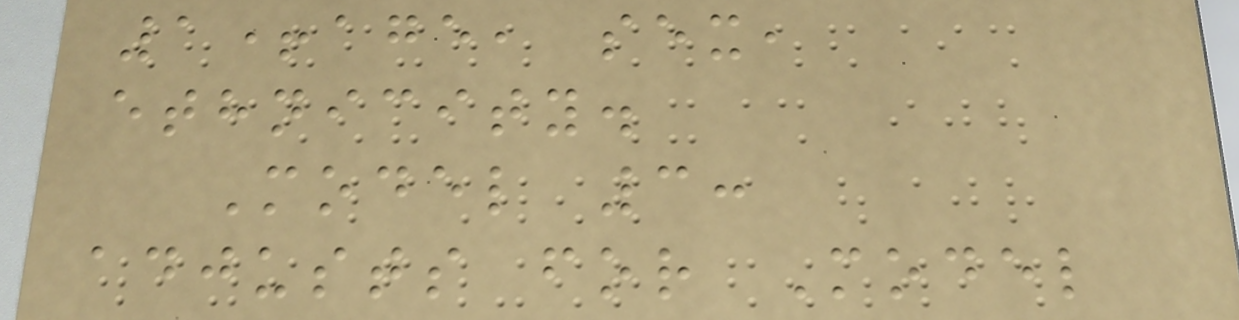1+age, sex,
ethnicity.
Model 3:
adjusts for Model
